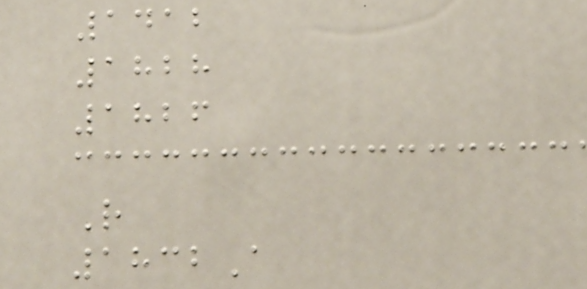1412
1828
1826
R
1832A
